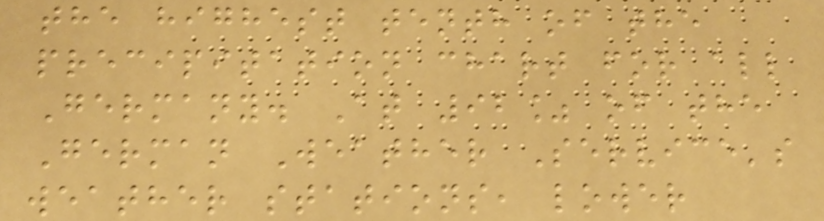the highest tenth of the
precipitation chart for all
Germany. At 92% of the
German Weather Service's
weather stations, lower
